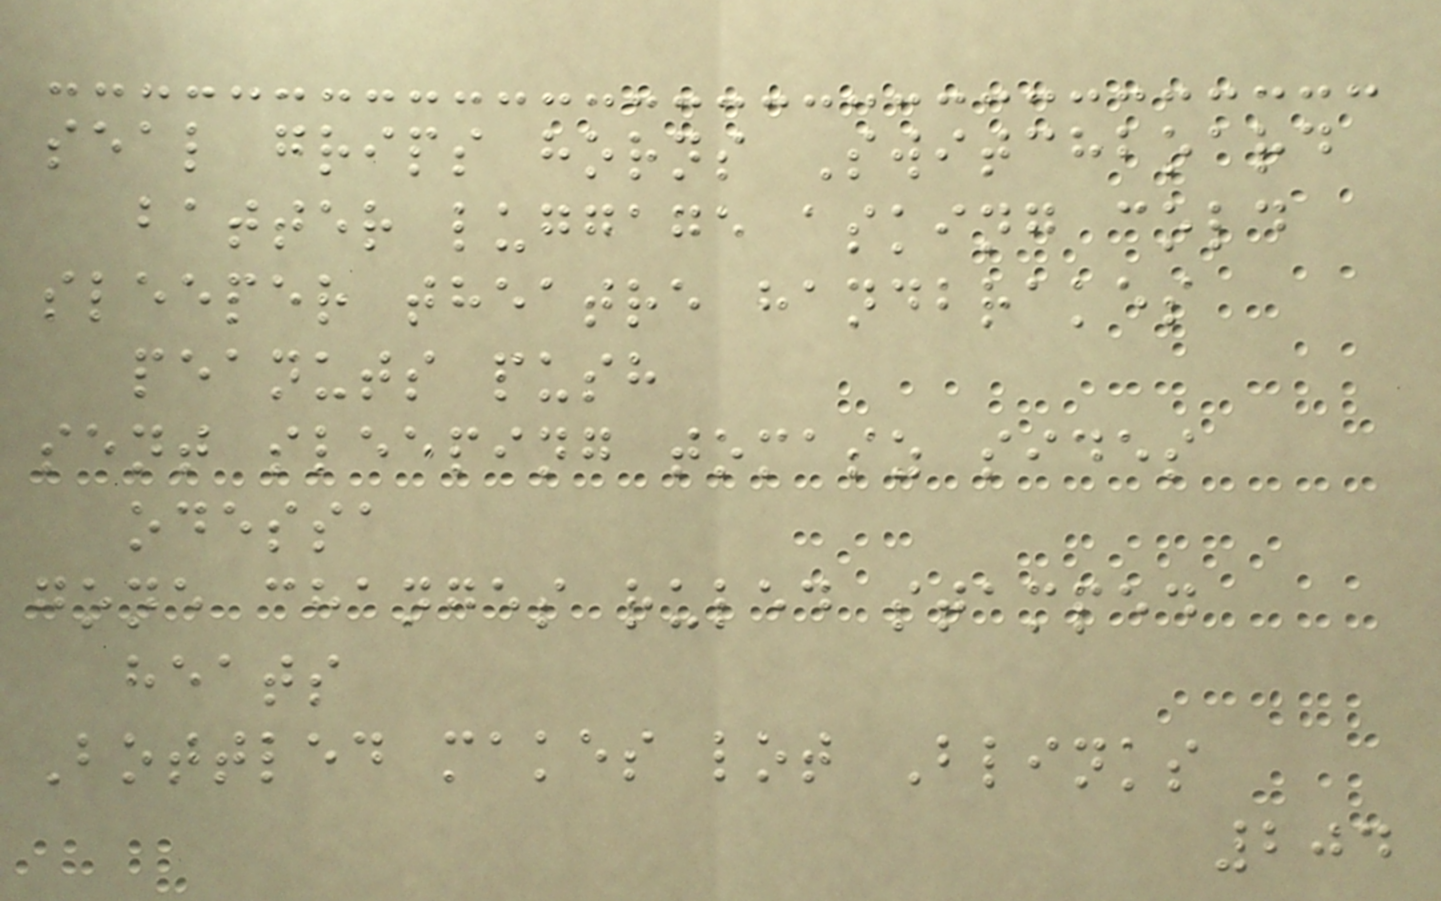seal grips horns Switchboard
batter luggage asking cold
sleeper theatre handbrakes
peanuts push
sent sleeping tomasz sides
odessa
gone changes ruled stamped
heats
Bottled makes lot Blinks
204
